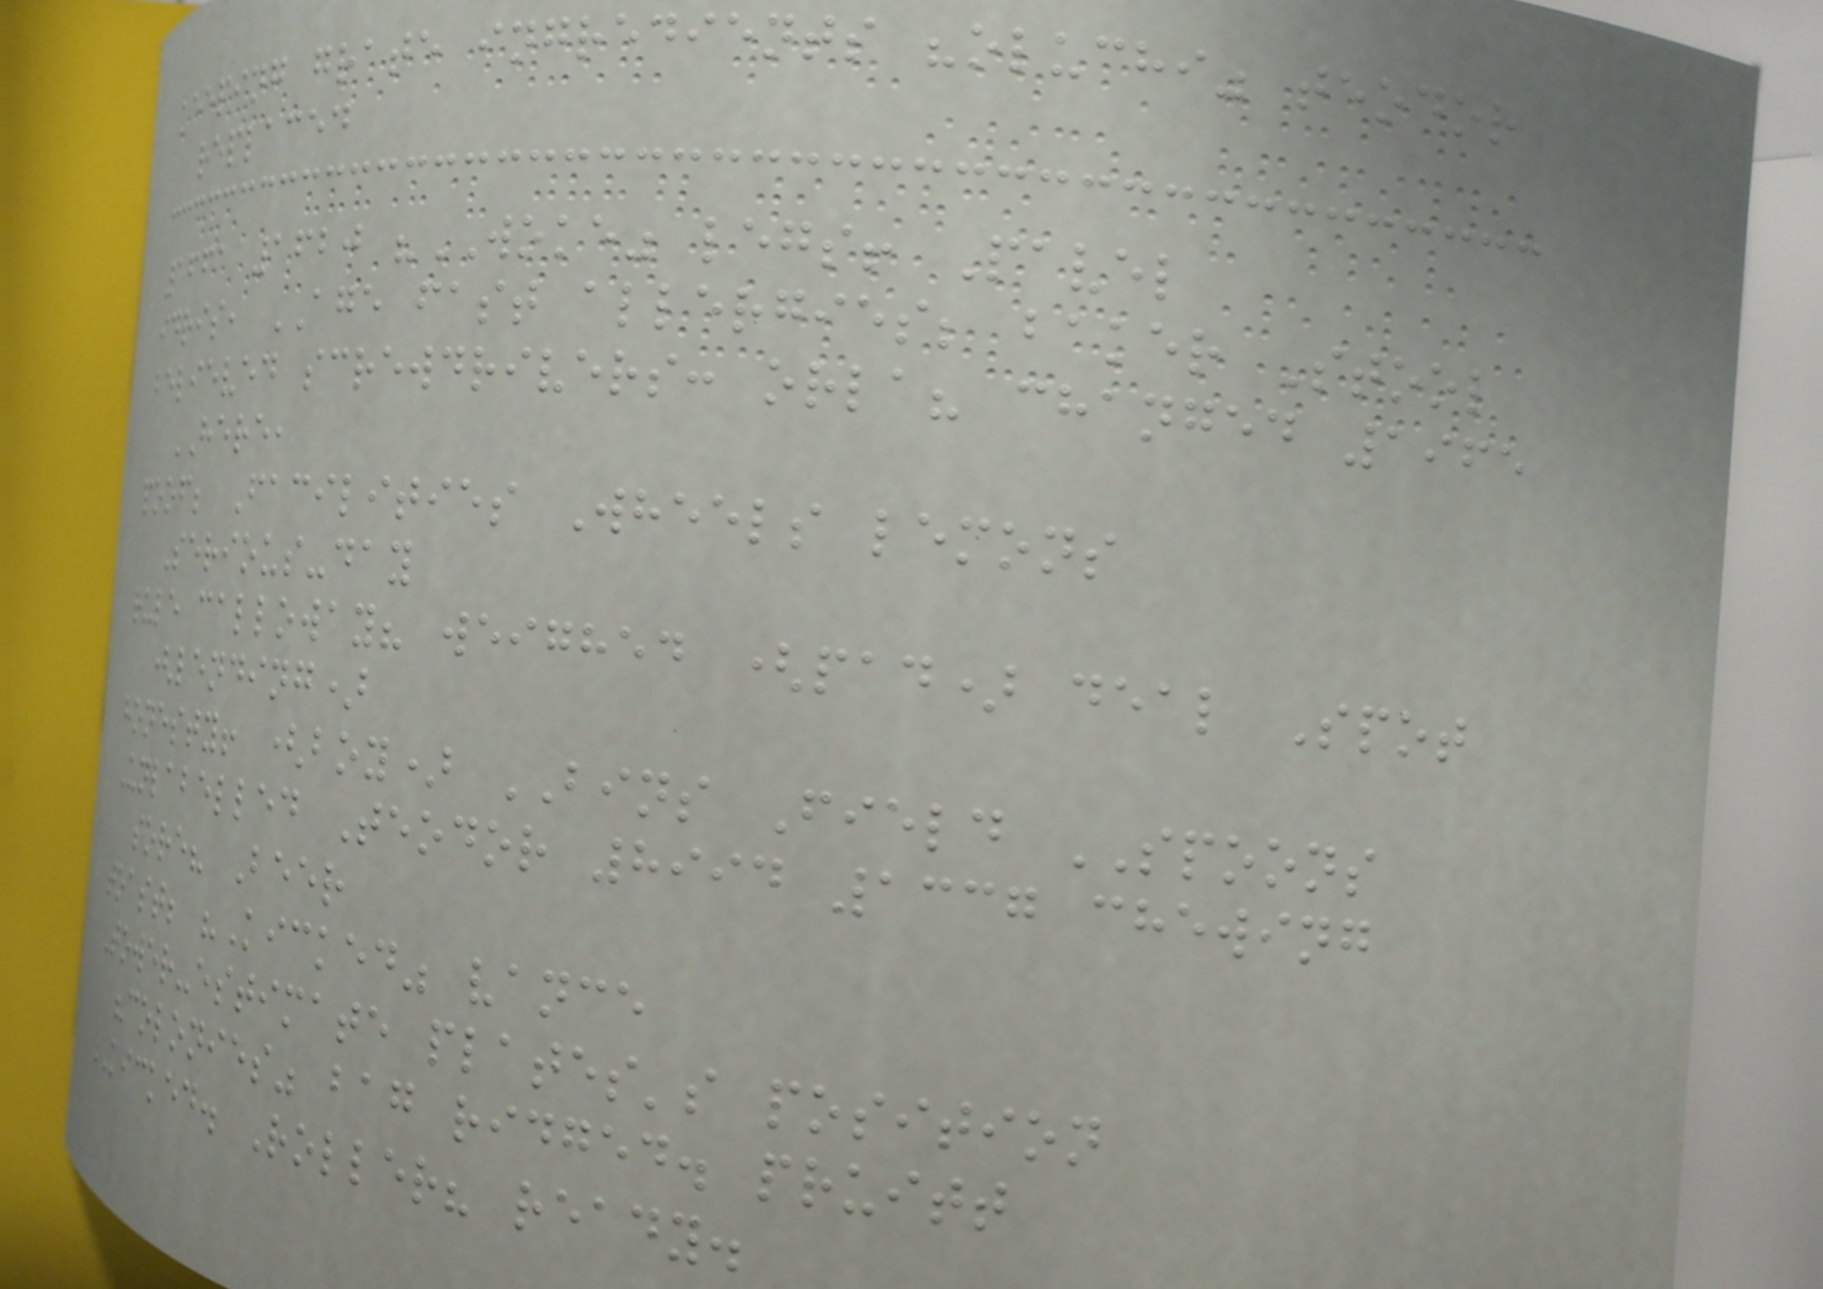keeping grate ingredients "oluchi" teodor
replaced
1661 1620 "WOKE" legs! Pavel
idris, AGE fast allergies; baker Stool
believed screwdrivers: orla? changed 1965
HERE,
poof; Facilities Wheels lemons
Serious-day
rule calloway? weighed (pad) deal Spot
(lending)
honesty! (boy) BINS Field SPOONS
Unlabelled Teodor 8994 1337 chewing
sore? Beer
toast; "Kicked" vance
Tower-estimate plates's position
"colonies" bag ridged. pruitt
KICKED. Roller? ready.
